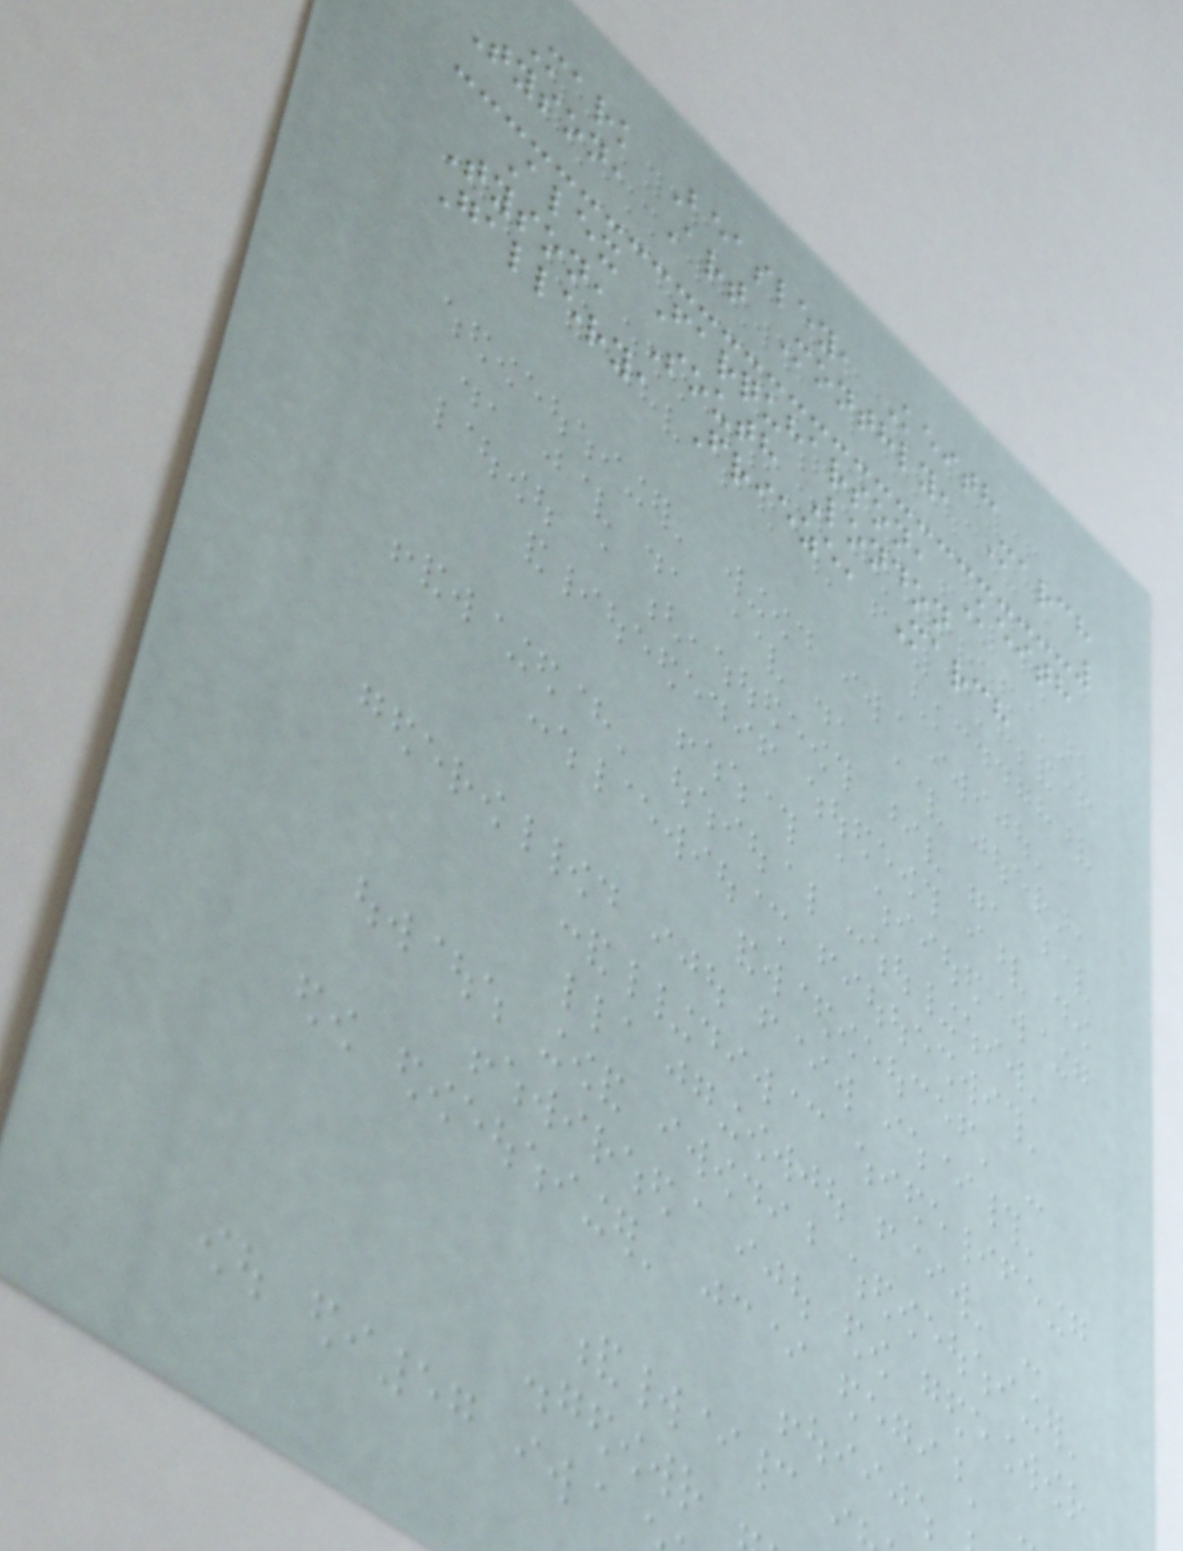Mark Beasley, Keith
Tyson, Art Monthly, March
Alex Farquharson, Keith
Tyson, South London
Gallery, Frieze, March
